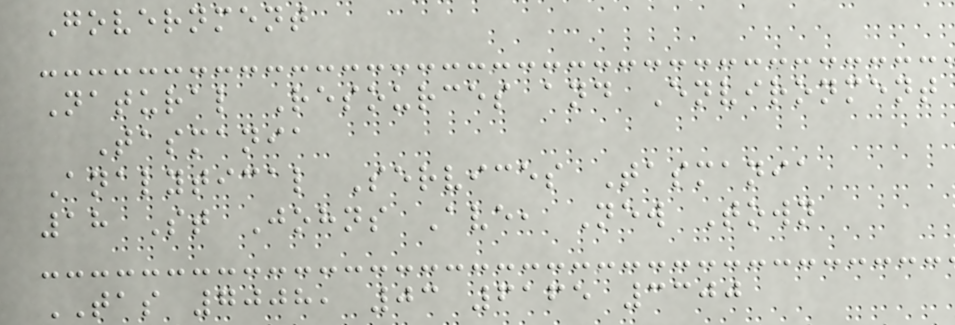Government
Natural Resources and Environment
Tasmania
Analytical Services Tasmania
18 St Johns Ave, New Town
TAS 7008, 03 6165 3300
